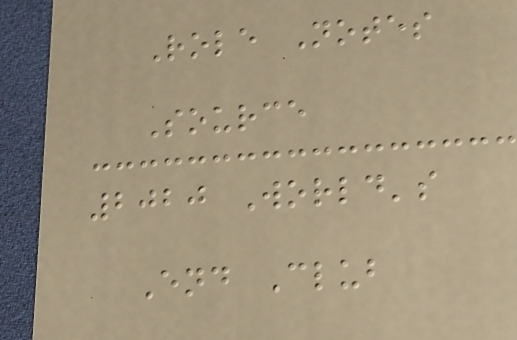Role Notes
Source
2020 World's
End Club
